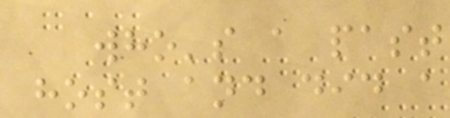who's a past
host and did a
